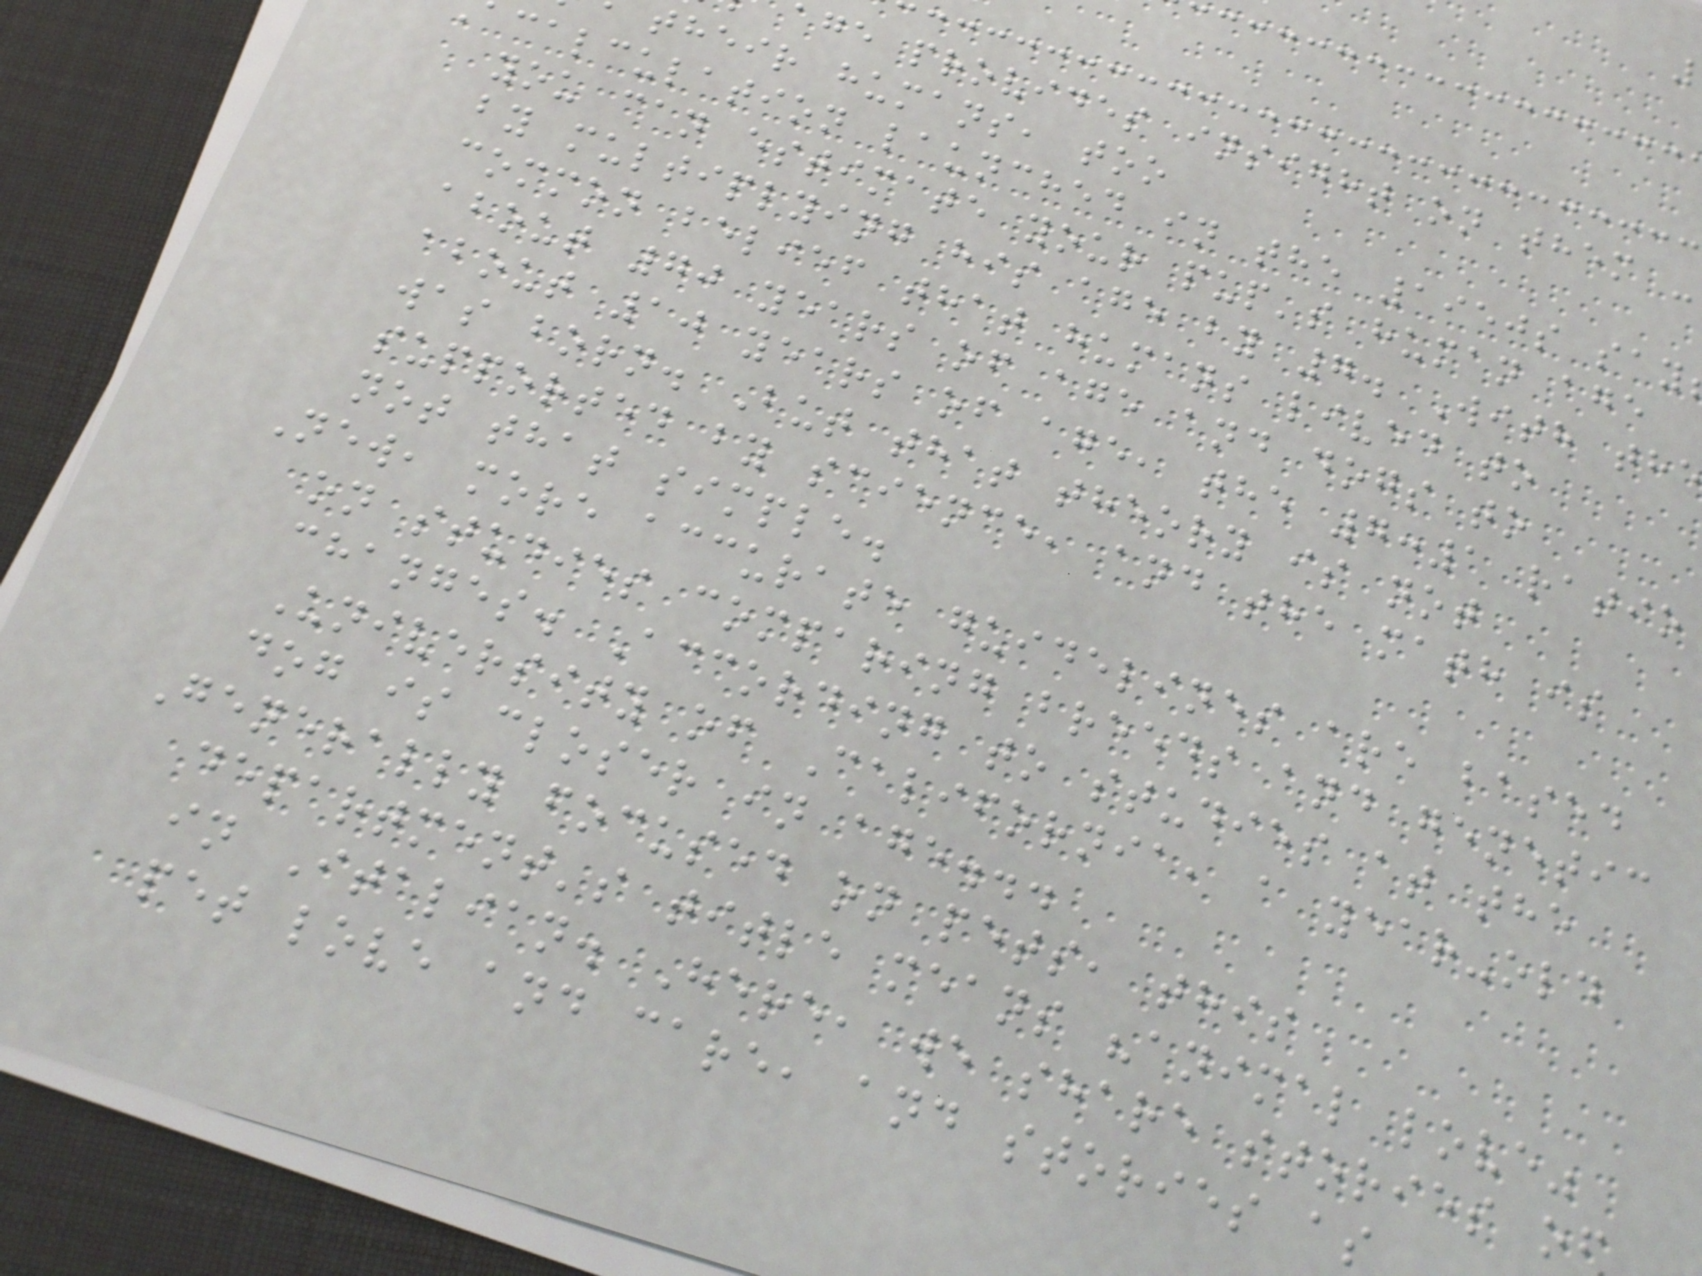age provides insight on them -
their humans, too
calculation launched in the 1950s say
you can estimate your pup's human age
by multiplying his age by 7. With th
common belief that humans lived to
about 70 years of age and dogs to
about 10 years of age, the 7:1 ratio
was born. But that theory is not
supported by science, and the math is
not that simple.
New, more accurate guidelines are based
on studies comparing breeds and genetic
changes. According to studies at the
University of California, a year-old
dog is closer in age...
Generally focused on pets, this
department's title means "animal love"
in Italian. Here, we share stories of
pet love and care, and stories as
